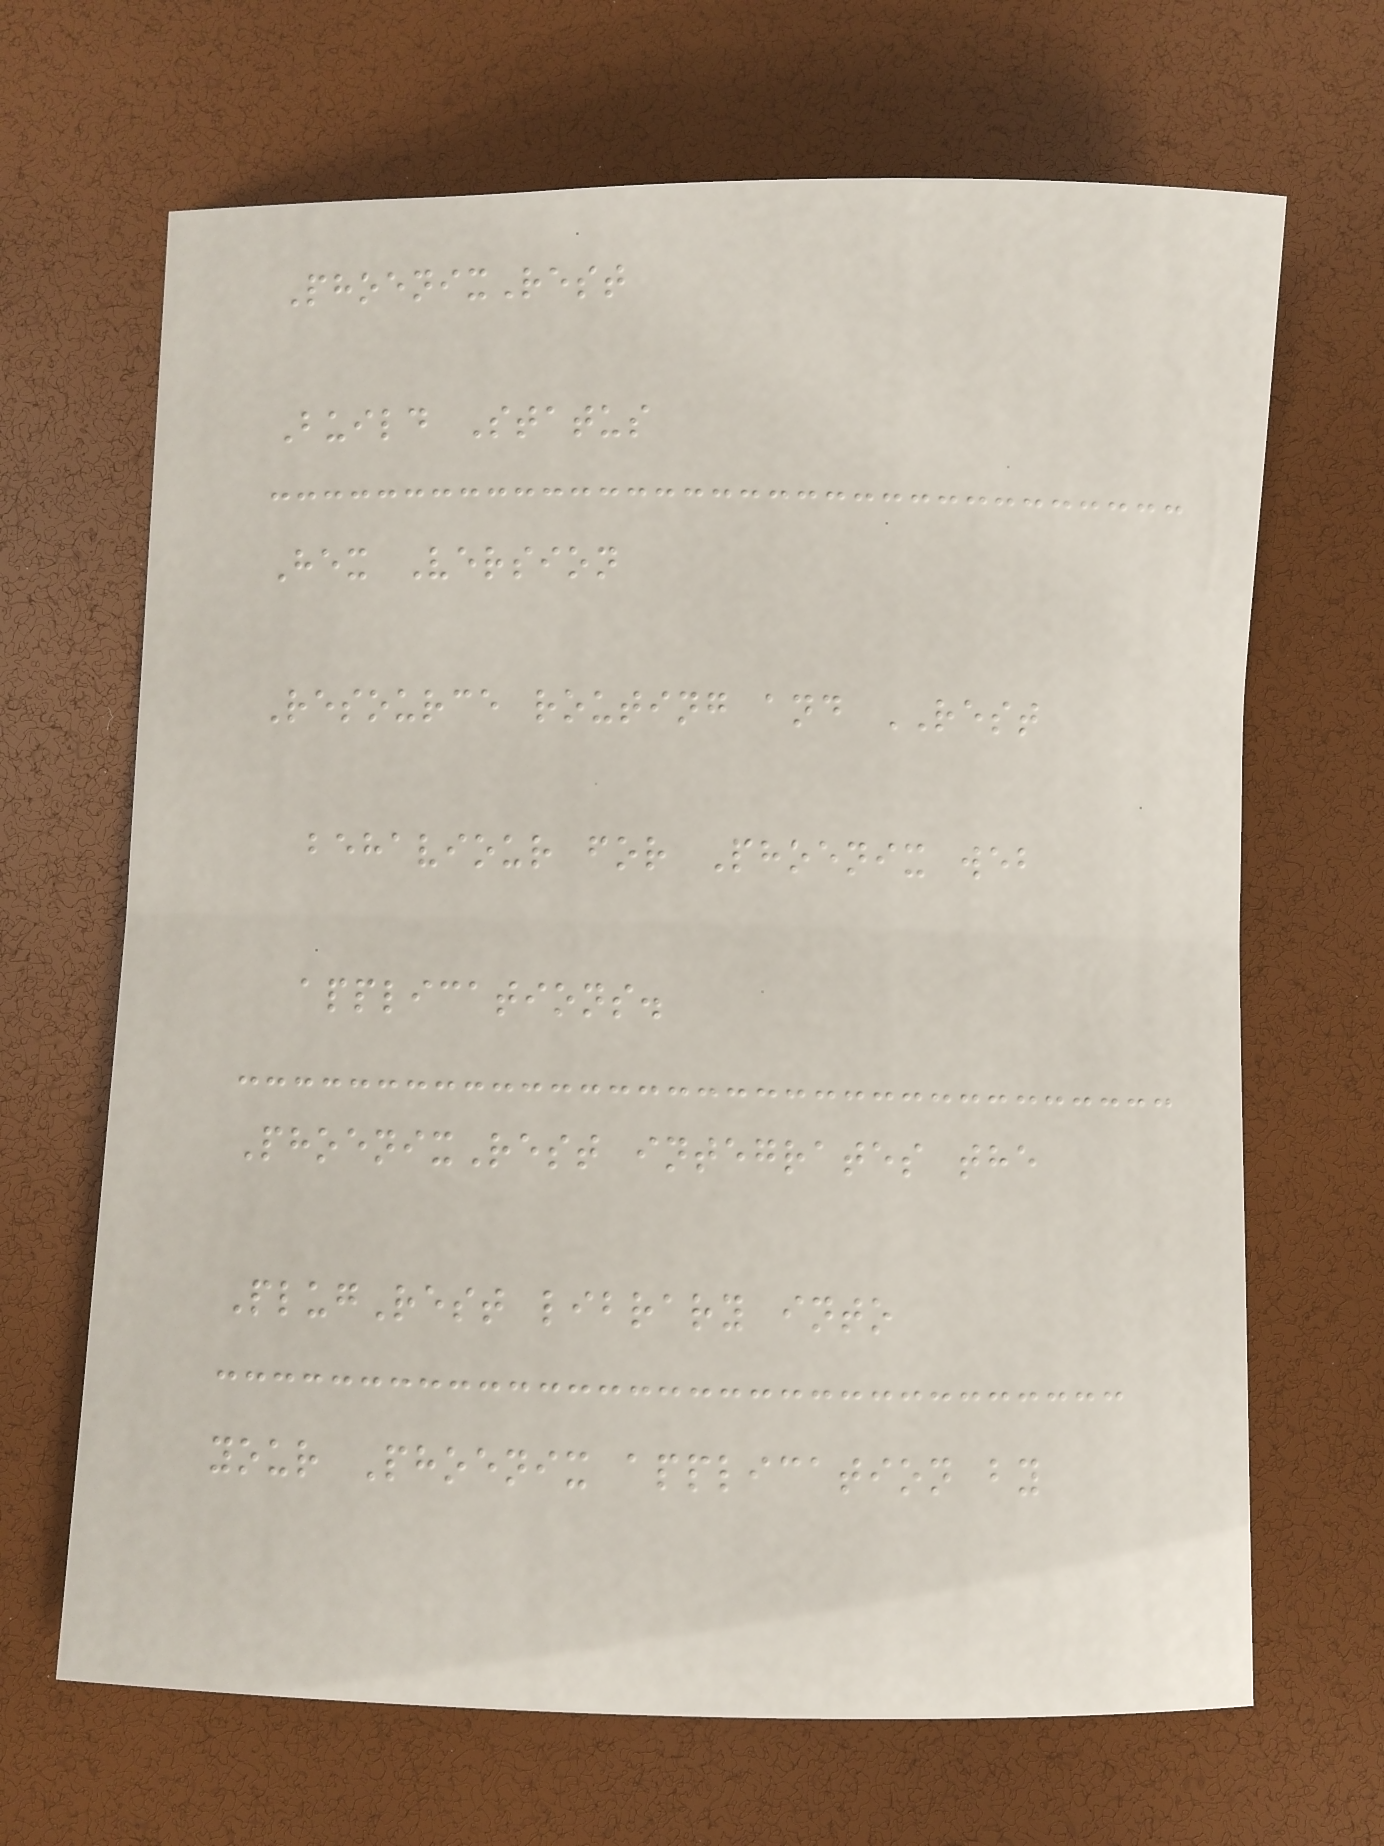PhoenixRest
Build Status
Hex Version
Resource routing and REST
behaviour for Phoenix web
applications.
PhoenixRest integrates the
PlugRest library into
your Phoenix application by
